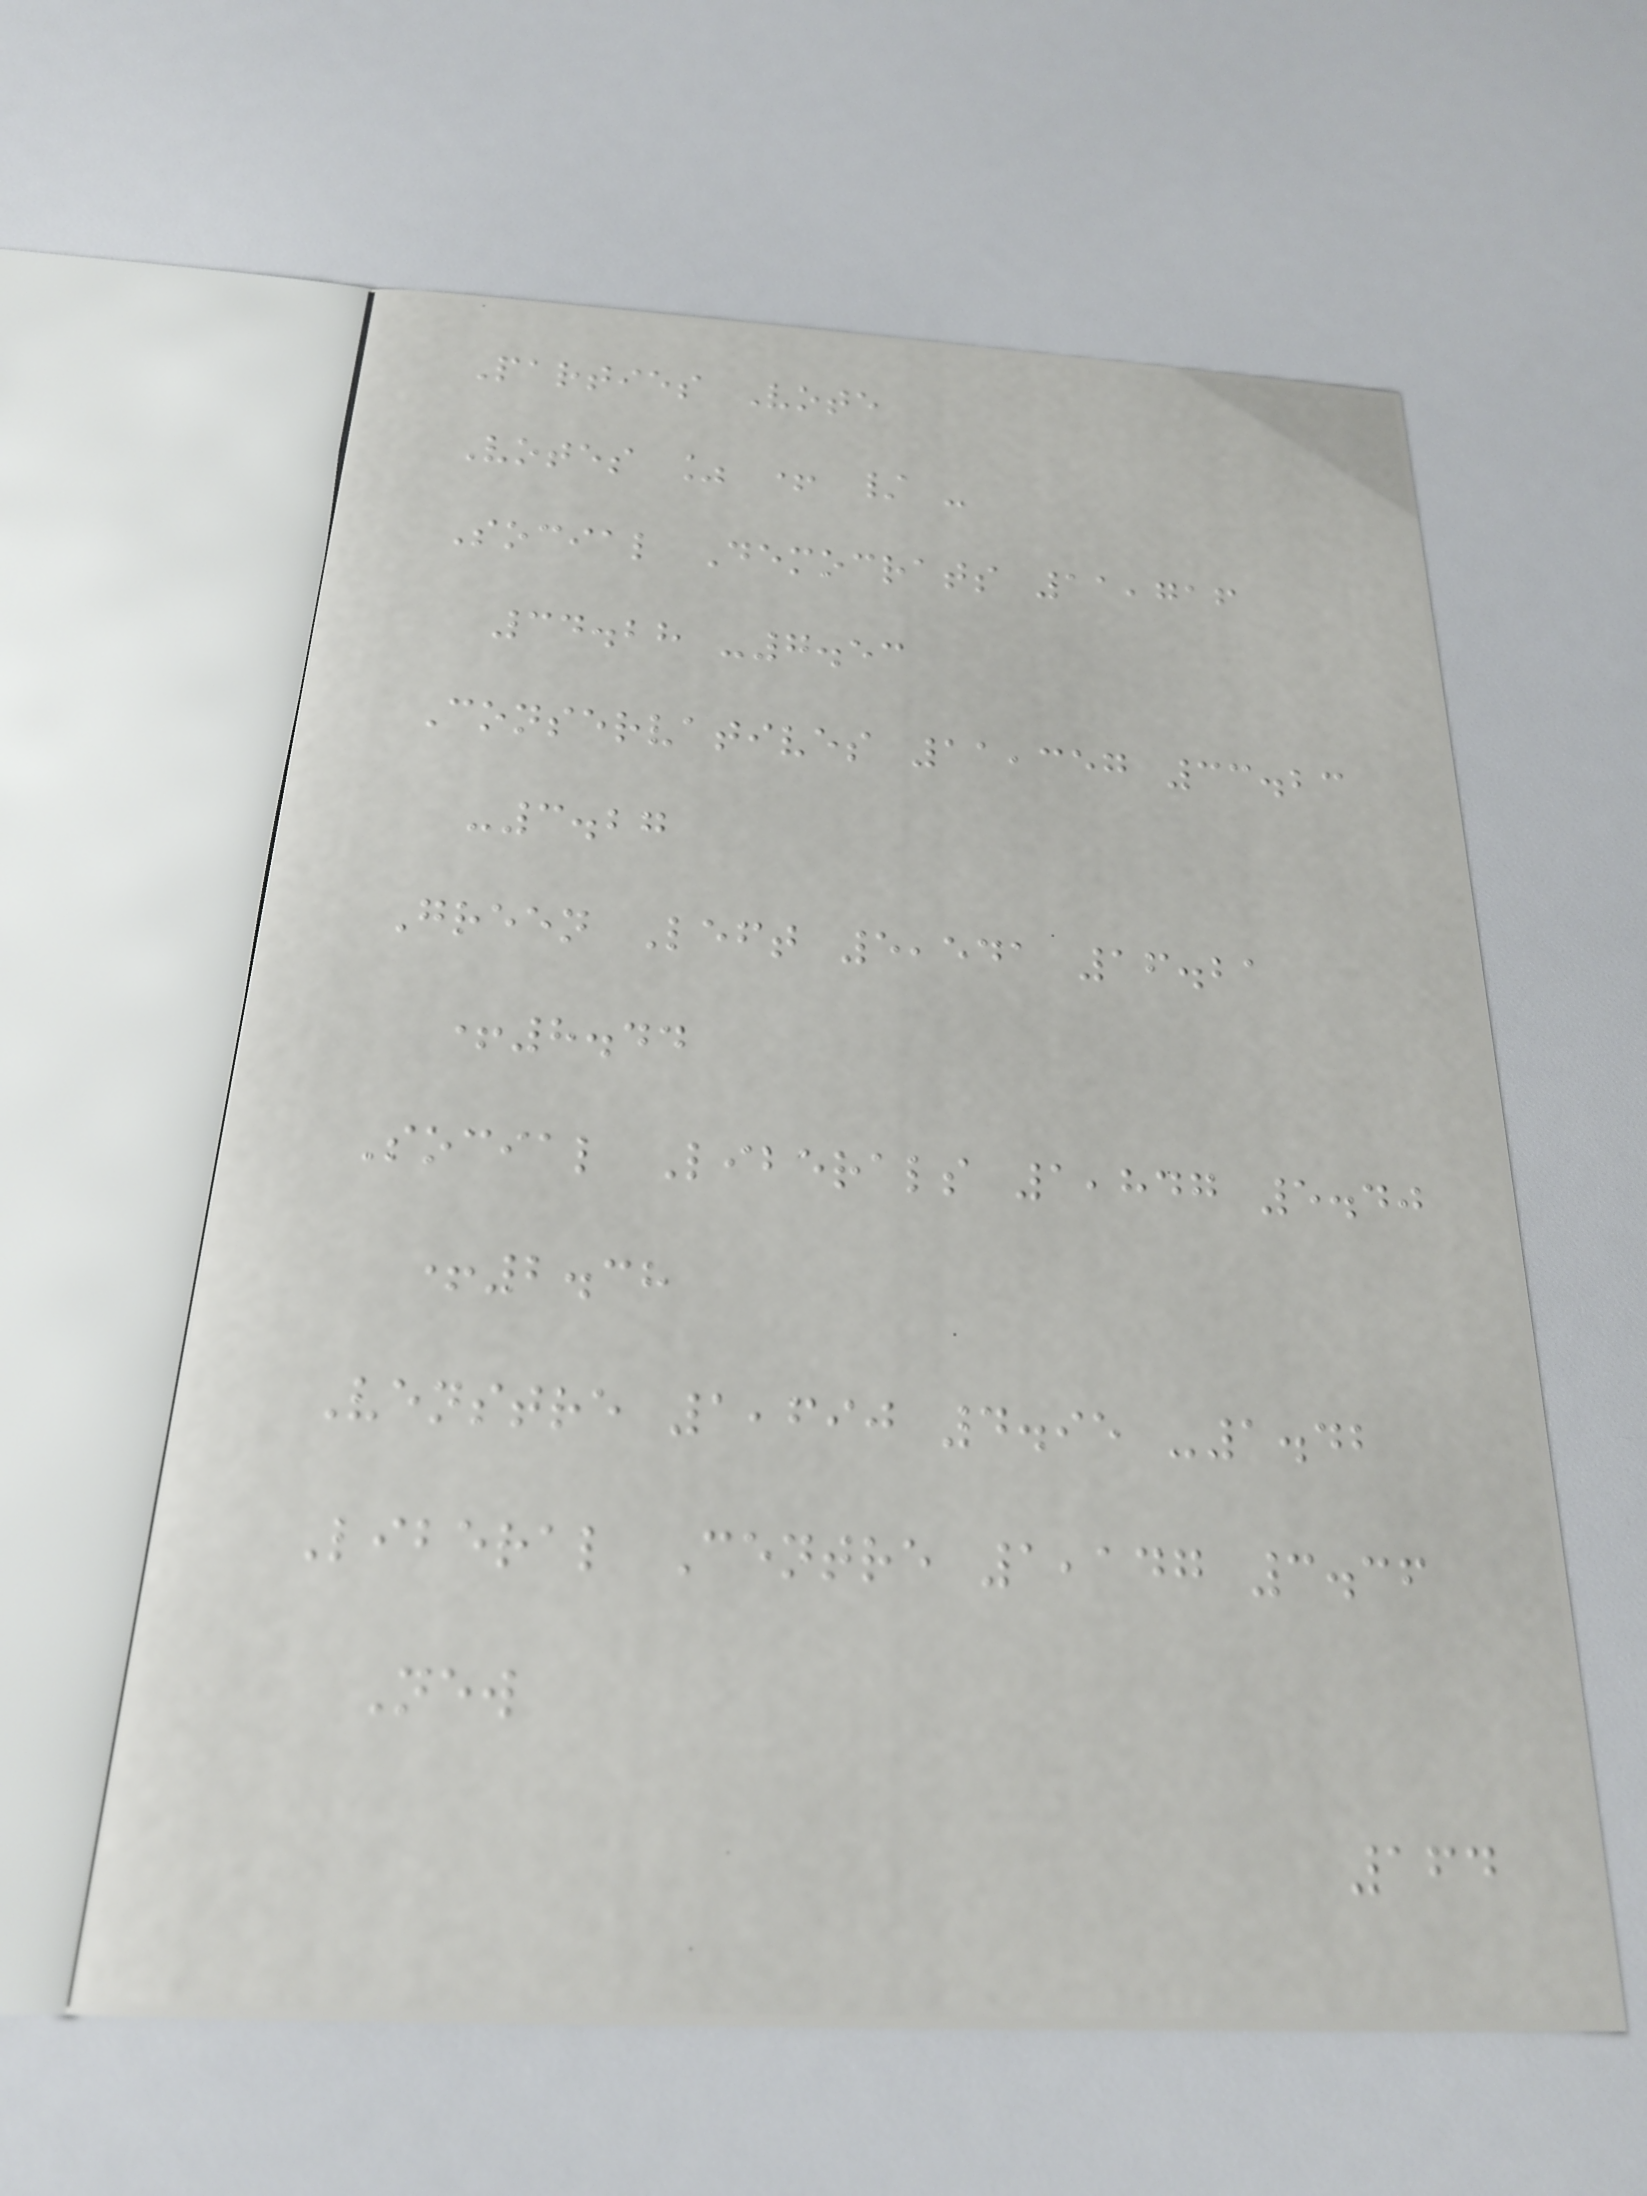Parties Vote
Votes % + / -
Social Democrats 11,716
34.28 -7.53
Conservatives 11,357 33.23
-3.27
Green Left 5,541 16.21
+8.44
Social Liberals 1,847 5.40
+2.38
Venstre 1,690 4.95 -1.42
Liberal Centre 1,147 3.36
New
164
